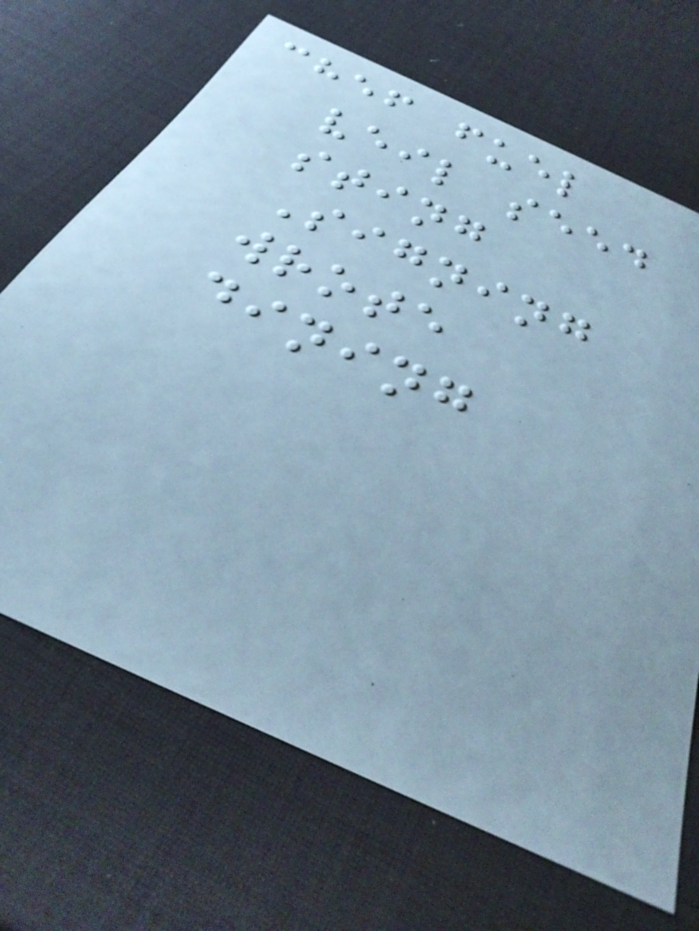chef fuel
veil seed
sting
Signing
wrote
dining
